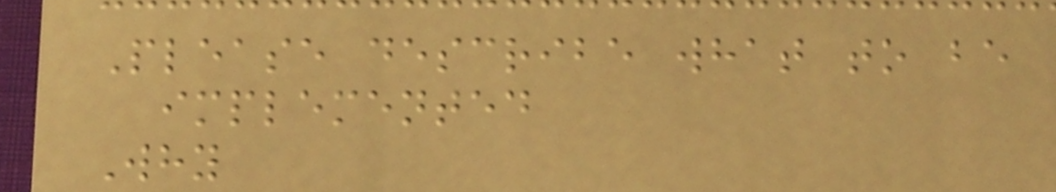Please describe what to be
implemented
Why
